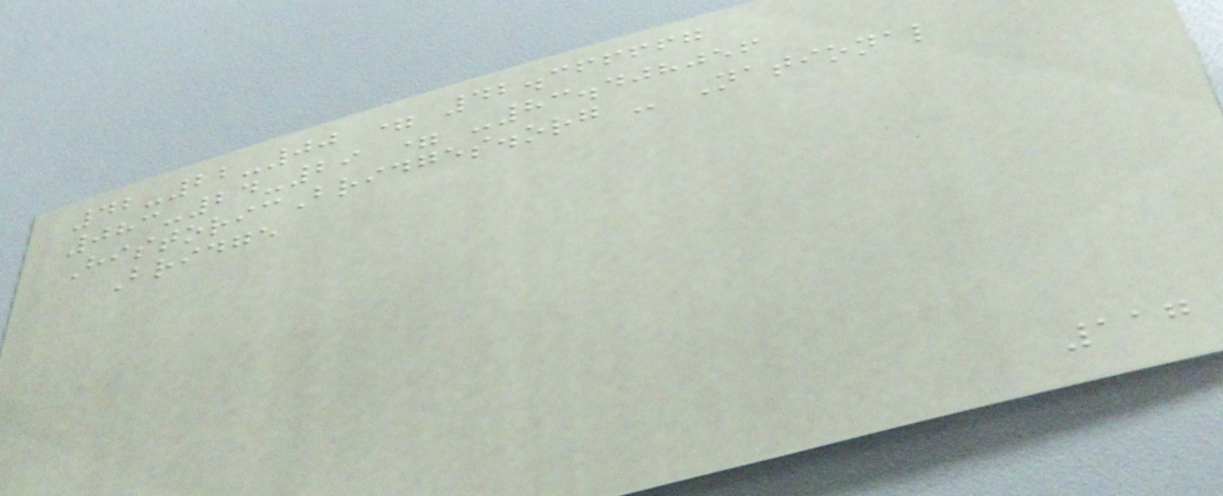42-22-00 = 42.366667
083-24-29 = -83.408056
HistoricBridges.org - National
Bridge
117
